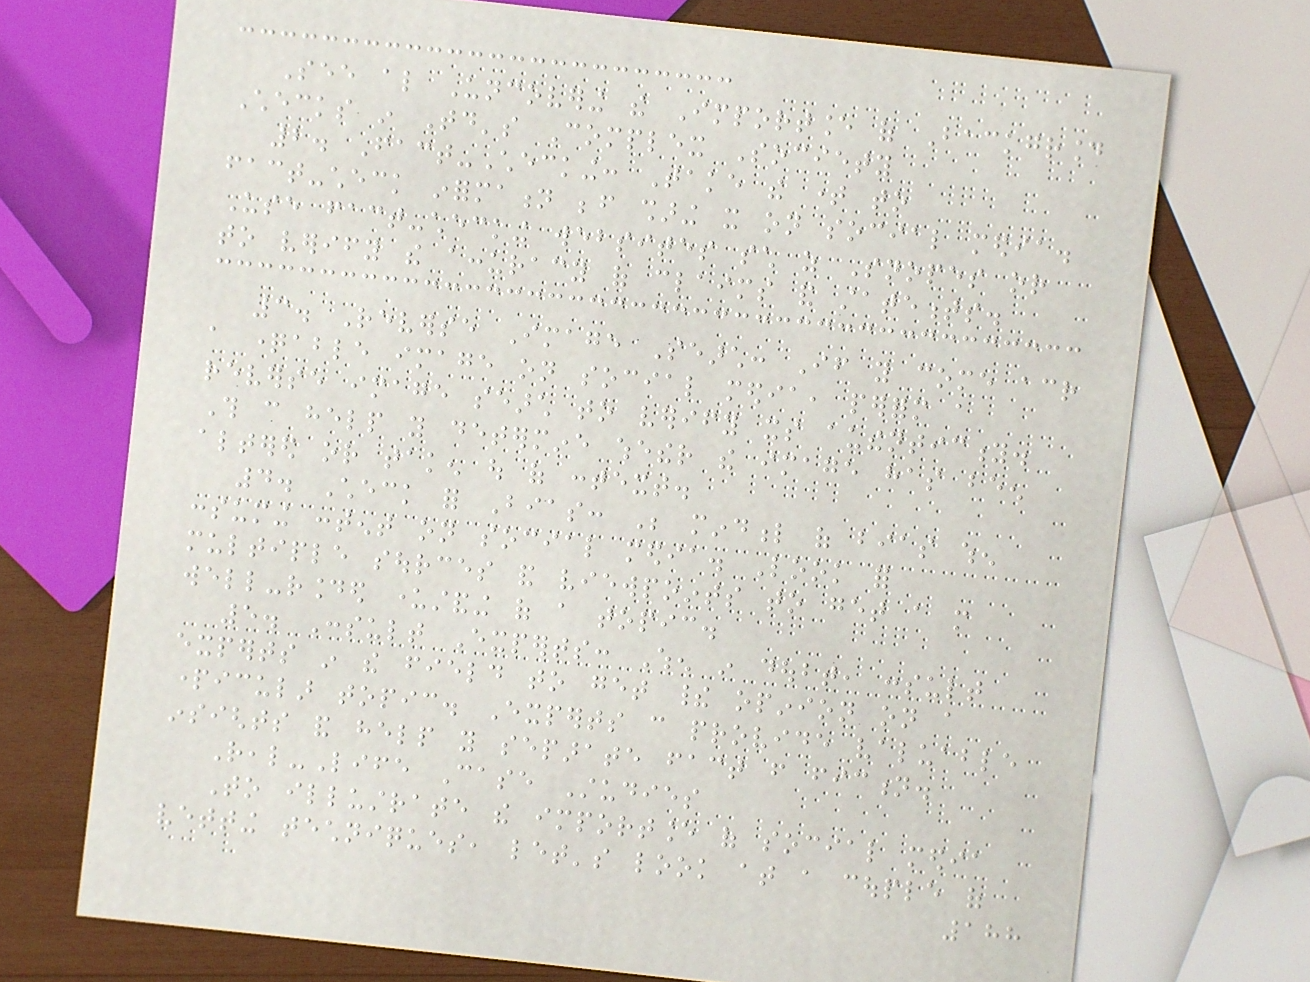See also Uncovering the Importance of Background
Checks in Today's Complex Society
2. Fact-Checking: Take the time to
fact-check information before sharing it on social media.
Use fact-checking websites such as Snopes or
to verify the accuracy of claims and statements.
3. Reverse Image Search: If you come across
a questionable image on social media, perform a
reverse image search to verify its authenticity.
This can help you determine whether the image has been
altered or taken out of context.
4. Check for Bias: Be mindful of bias when
consuming content on social media. Look for
multiple sources and viewpoints to get a more
well-rounded understanding of a topic.
5. Consult Experts: When in doubt, consult
experts in the field to get their opinion on a
particular topic. Experts can provide valuable
insights and help you separate fact from fiction.
Real-Life Case Studies
To illustrate the importance of social media
vetting techniques, let's look at a couple of
188
